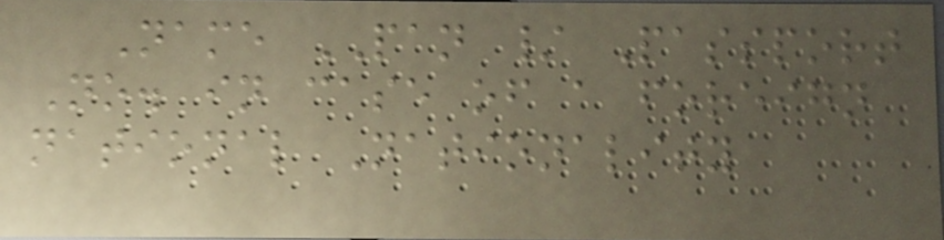Name PAN / Passport
No. in case of a foreign
national Nationality
